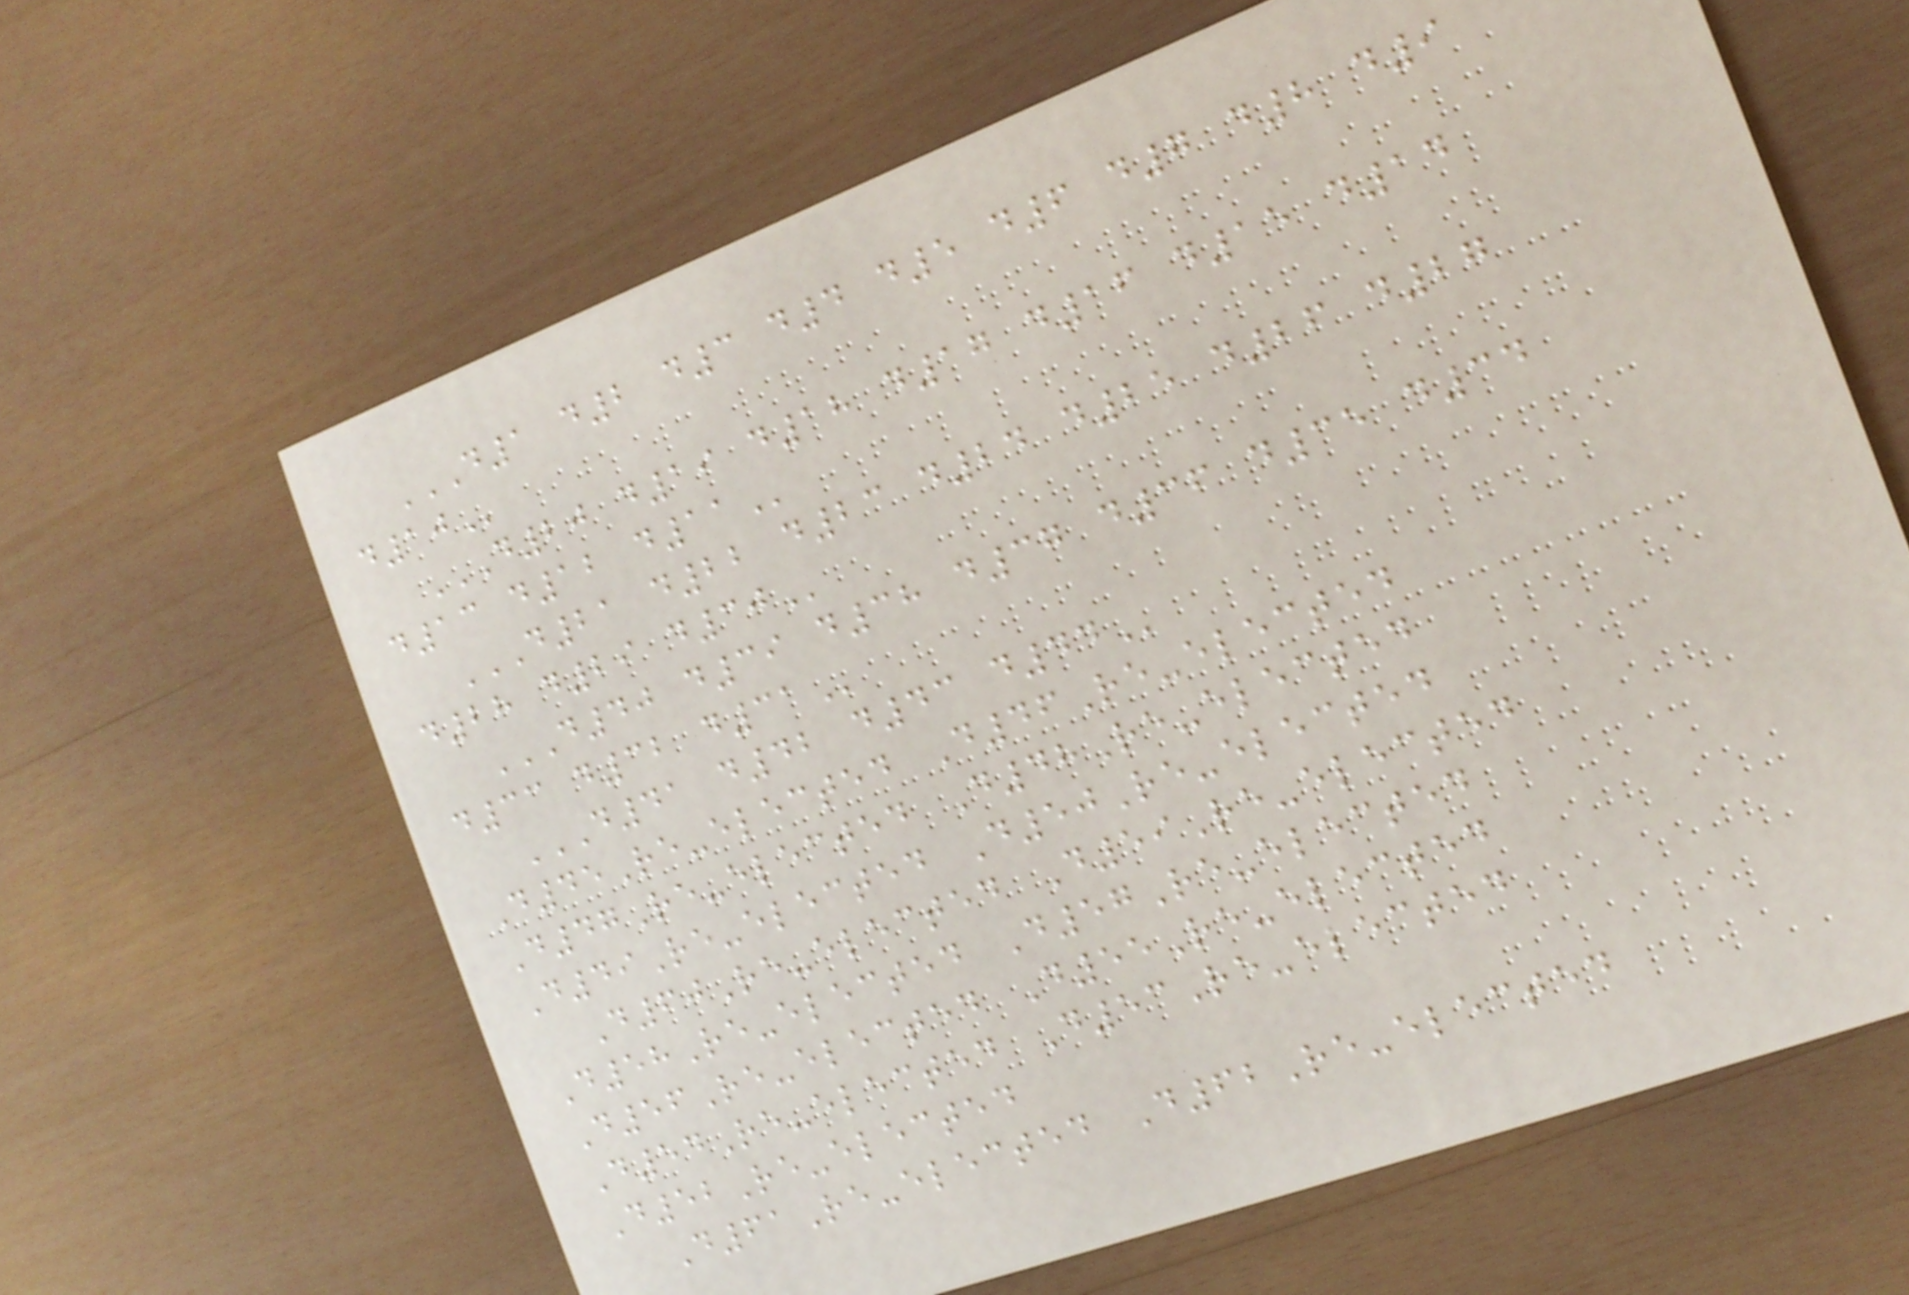D1 D2 D3 D4 D5 D6 D7 D8 D9
D10
D20 D19 D18 D17 D16 D15 D14
D13 D12 D11
D21 D22 D23 D24 D25 D26 D27
D28 D29 D30
D40 D39 D38 D37 D36 D35 D34
D33 D32 D31
D41 D42 D43 D44
D45Re-elected D46Re-elected
D47Re-elected D48Re-elected
D49Re-elected D50Re-elected
D60Re-elected D59Re-elected
D58Re-elected D57Re-elected
D56Re-elected D55Re-elected
D54Re-elected D53Re-elected
D52Re-elected
D61Re-elected D62Re-elected
